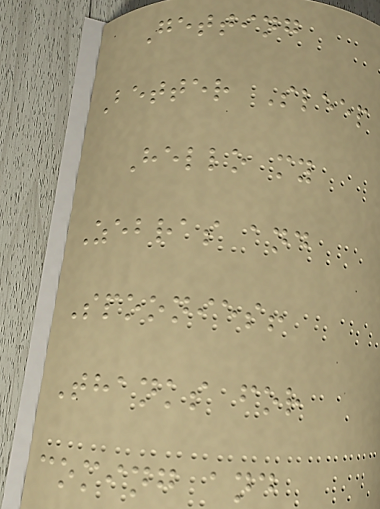Getting
Better Sleep
Hello my
Zebras and
Spoonies!
Thanks for
coming and
